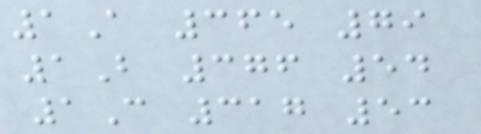1A 365 79
1B 376 54
1C 317 53
